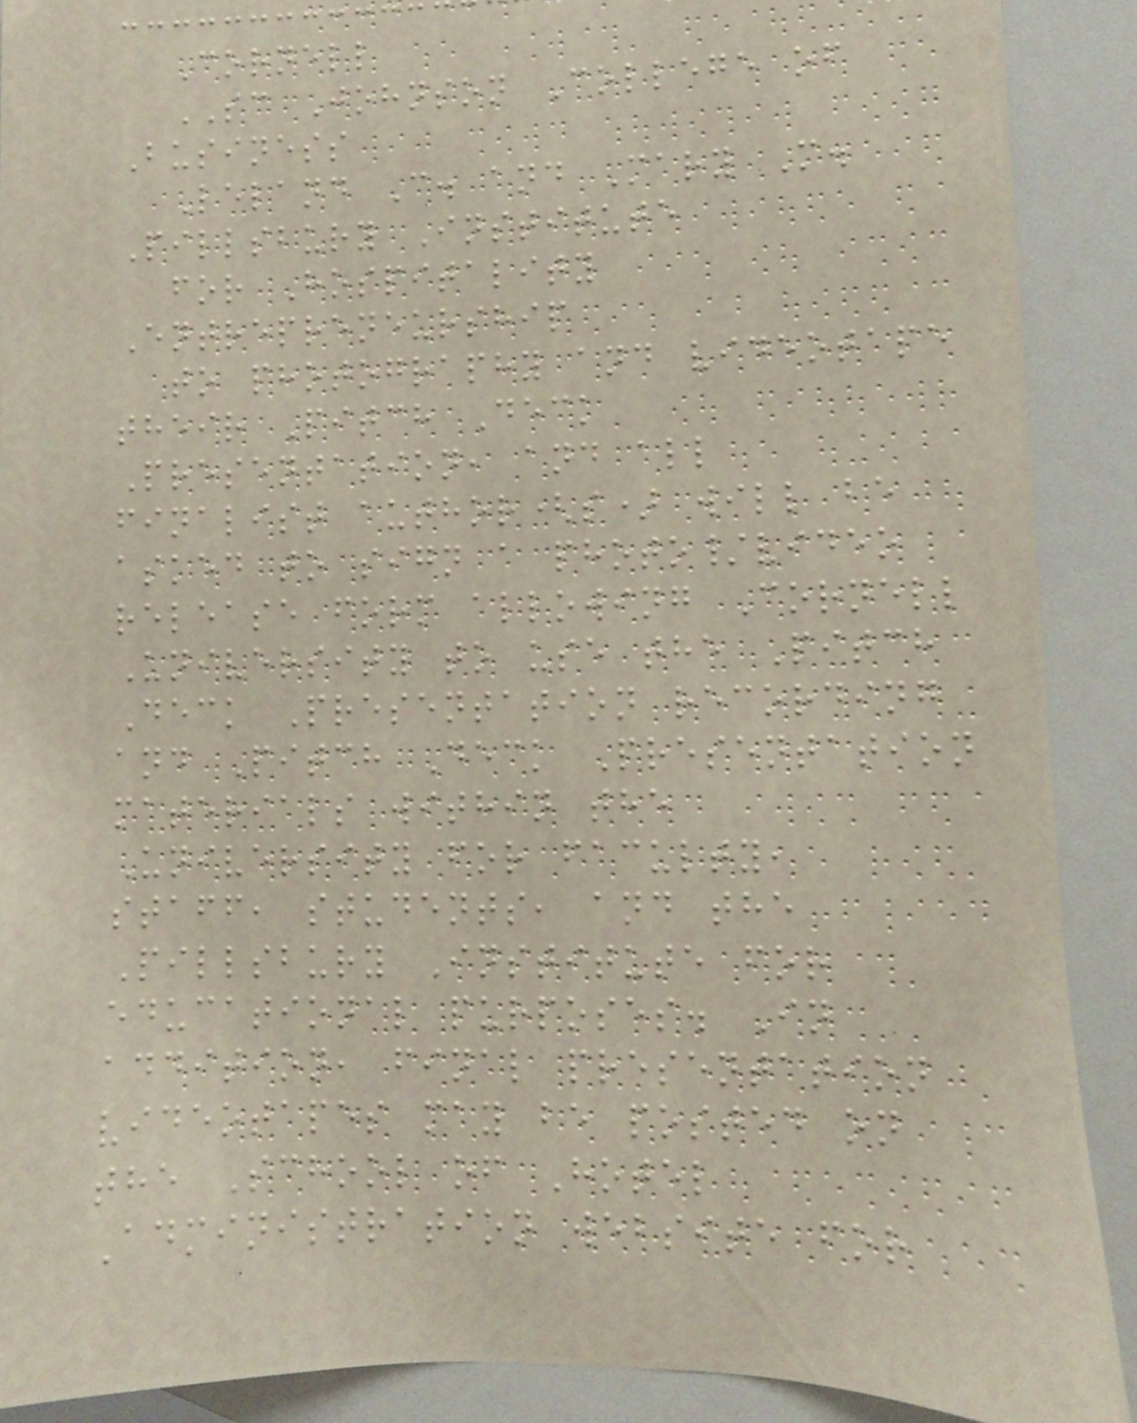Cornell
SC Johnson College of
Business
Leland C. and Mary M.
Pillsbury Institute
for Hospitality
Entrepreneurship
to photography and videotape
their Pitch Deck
Presentation, and all
finalist author(s) will be
asked to sign a photo/video
release form allowing Cornell
University to use the Pitch
Deck Presentation recording
and Pitch Deck Presentation
materials within the
University for faculty,
staff, students, and the
Pillsbury Institute for
educational purposes. In
addition, final presentation
videotapes may be posted on
the School of Hotel
Administration website for
